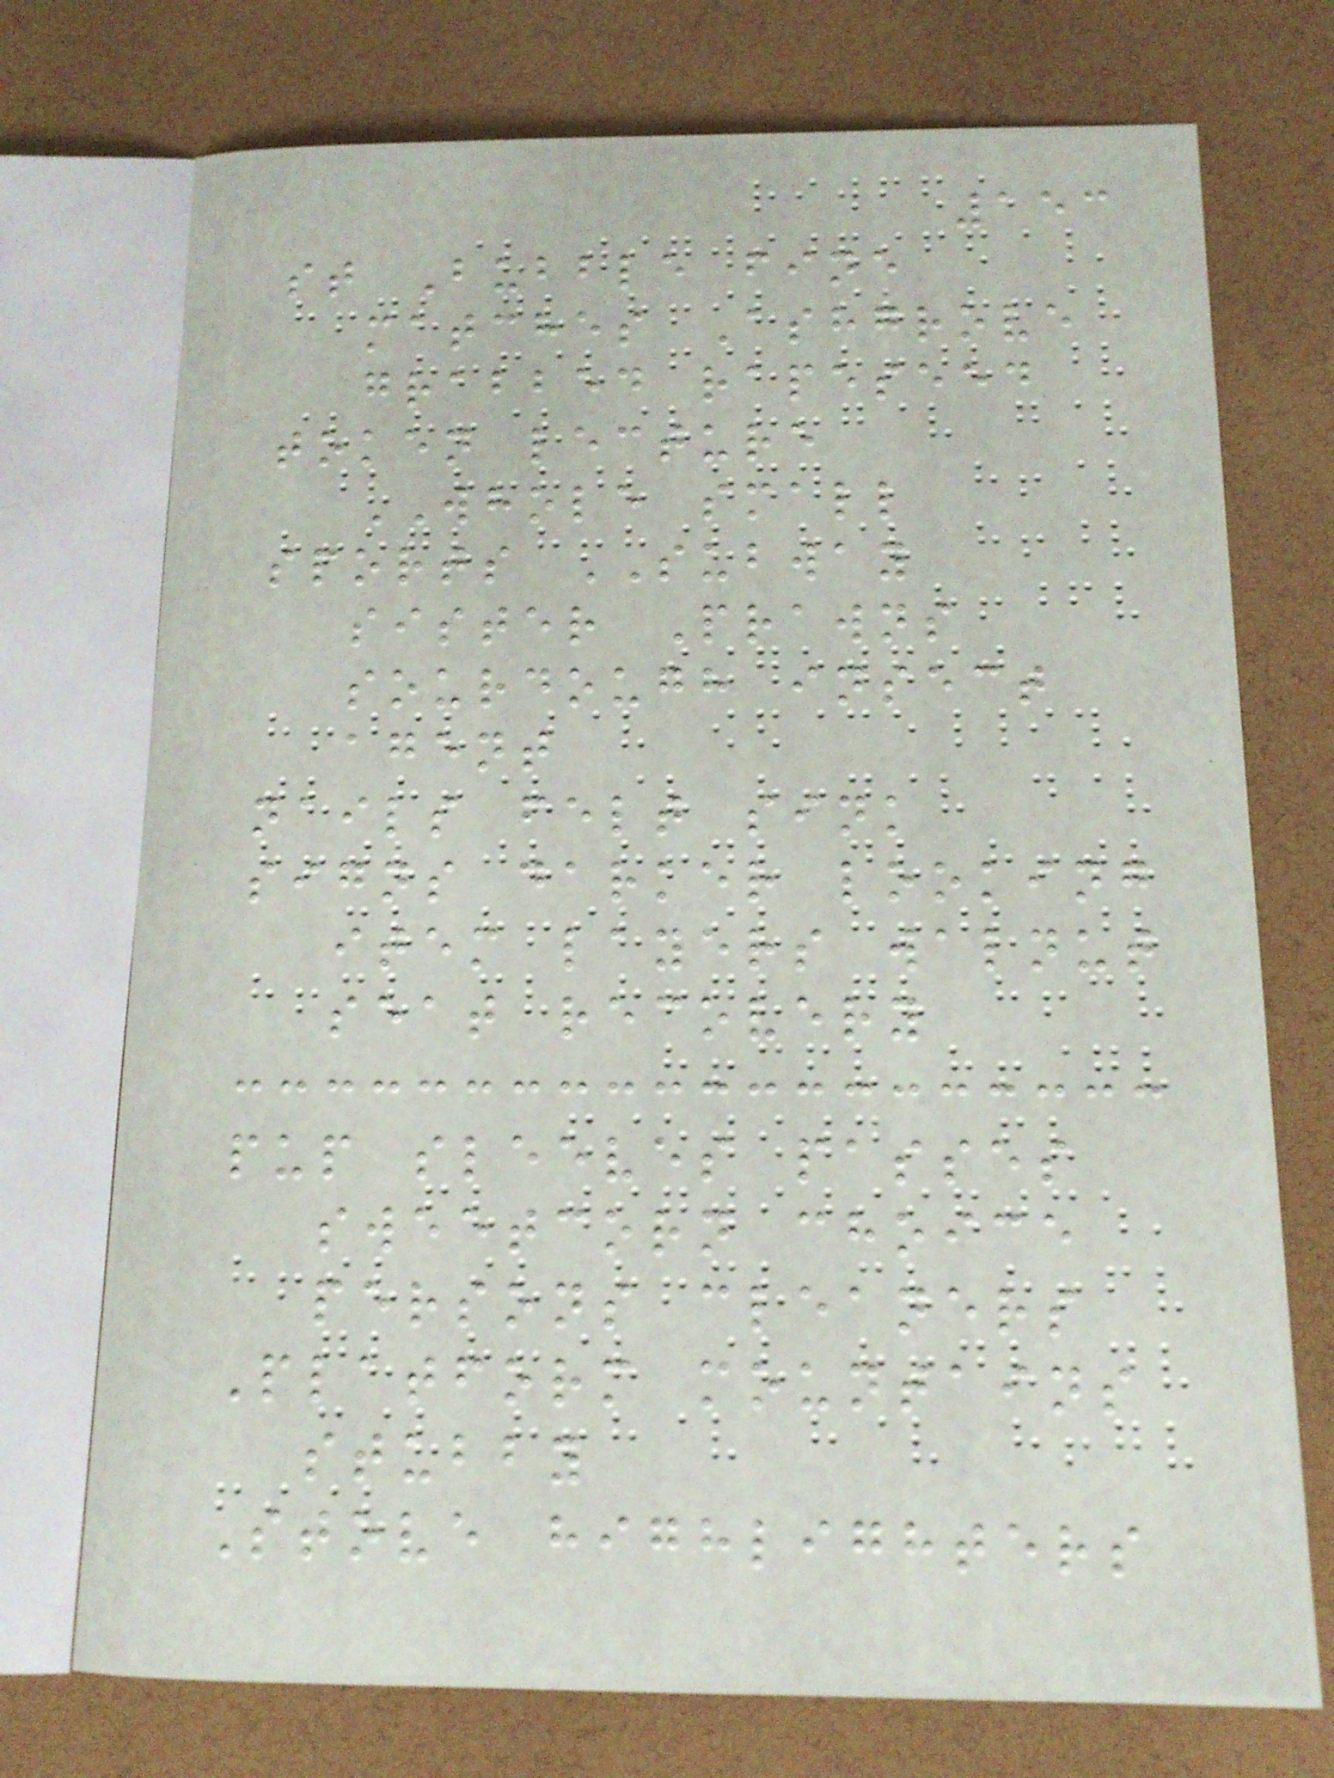153
st Bubble fine
matches Ashgrove
grabbed rapeseed
token lecture
WHOLE small
sports SUBWAY
sister Prawns
sourdough insect
agent
nails felt sink
signs darker looking
item layers walnut
seat recovery
pup sleeves passes
sweetcorn choice
persons cleaners
Platform mountains
stubby
Stove highlighters
